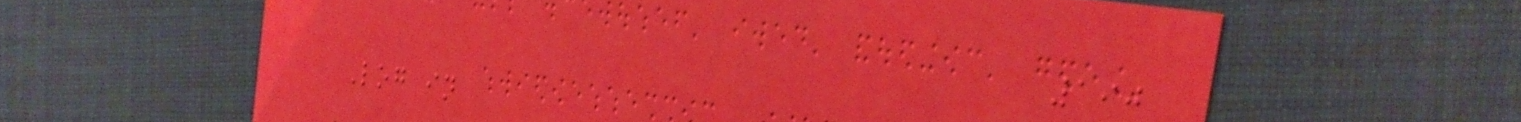190
Log in
